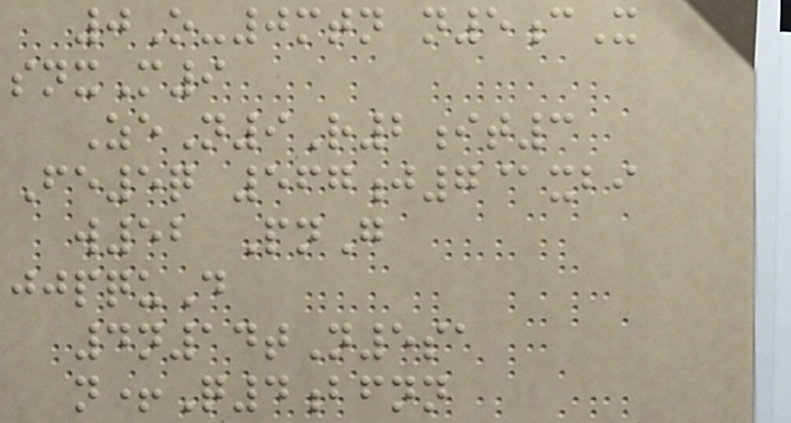0O-0mtn n5cX
snxM9
ZeN9R2it3
Fe5q 567j7@xbi
w52 PnG
jjpquD
4n14tN5sa
n+Q4bfnn
